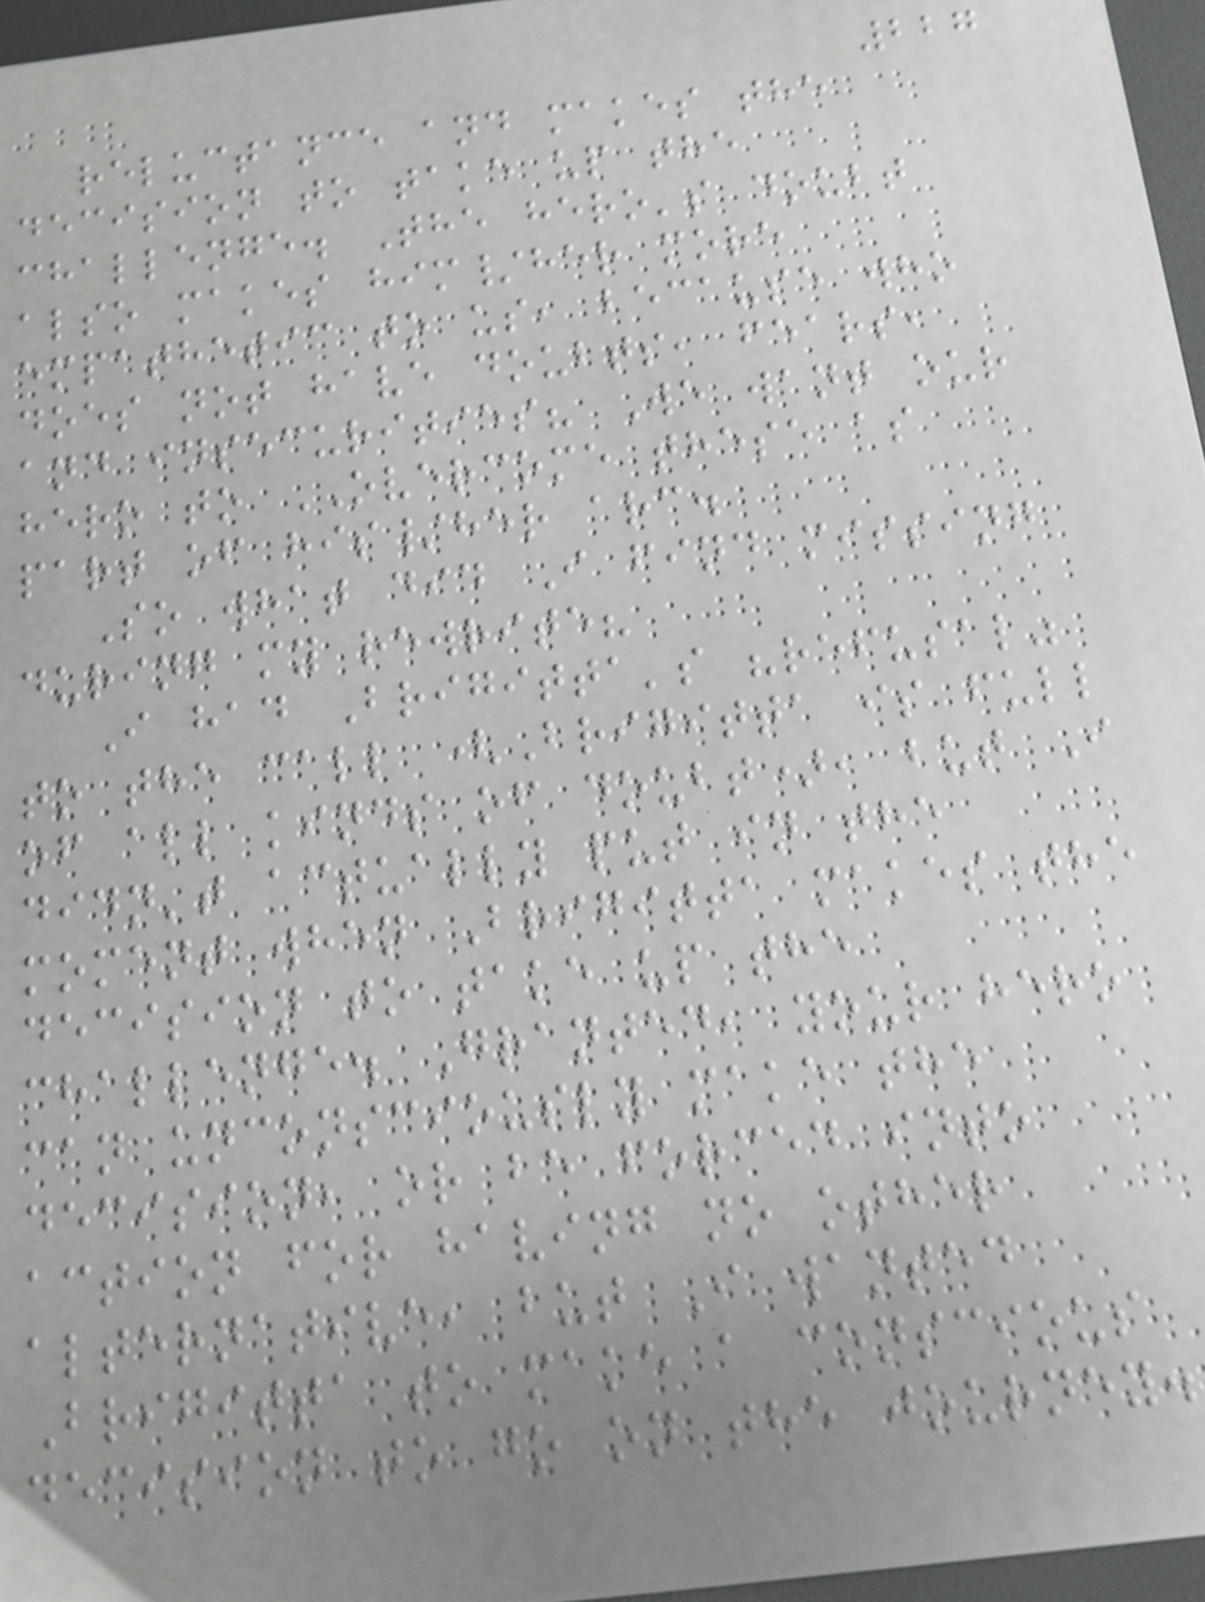227
reluctance and makes the
decision to take up the
challenge. The hero's doubt
also makes him/her more
empathetic to us, because who
does not have doubts, fears,
and insecurities? We want our
hero to OVERCOME these as
part of his/her arc.
So what did I find missing
during my rewrite?
I had Brigitta's "refusal"
to the call (Brigitta is full
of all kinds of doubt), but I
didn't actually put in the
moment when Brigitta makes the
decision to take up the
challenge. Granted, your hero
can unconsciously make the
decision, or be forced into
action for having no other
alternative, but I wanted
Brigitta to make a conscious
decision to go on the journey.
